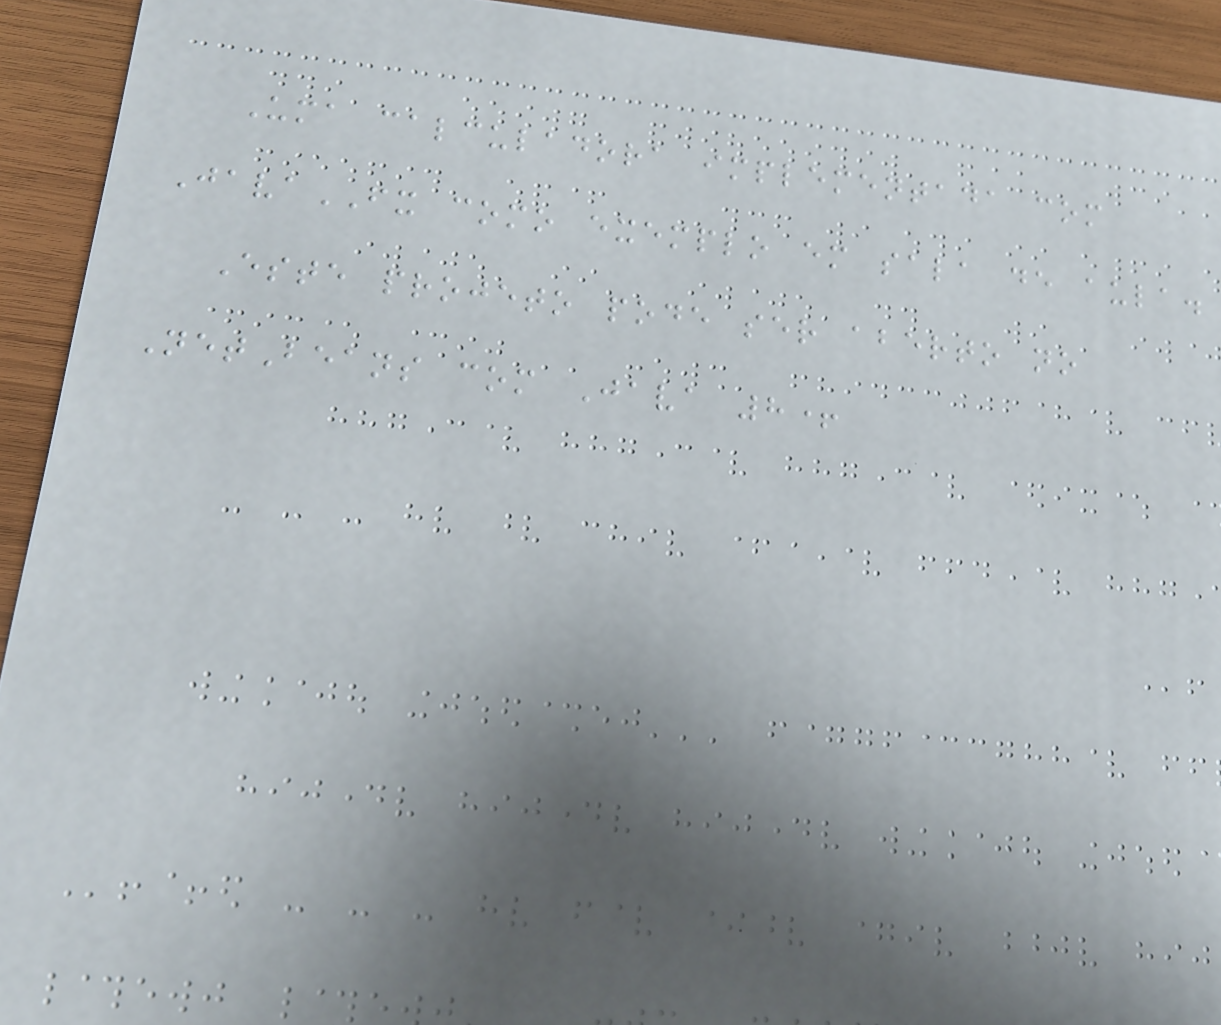Uma calculadora implementada com
JavaFX como exemplo em sala de aula.
Este projeto pode ser aberto no
NetBeans com Java 8+
